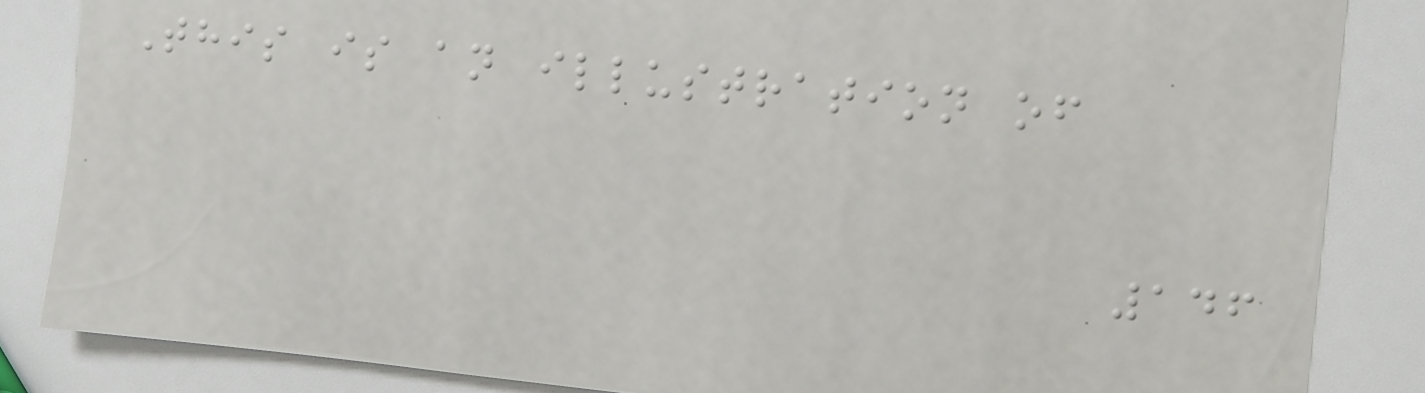This is an illustration of
146
